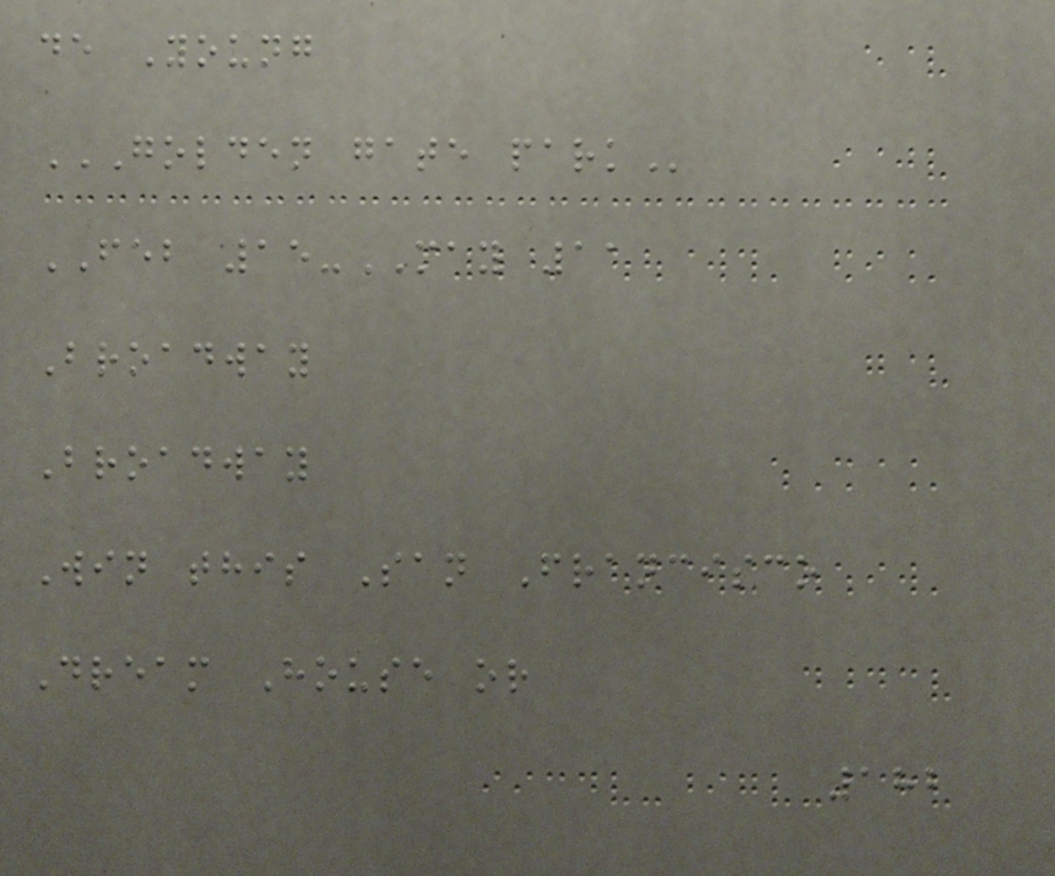de Young
GOLDEN GATE PARK
FEB 15-MAY 11
Broadway
Broadway
Win this San Francisco
Dream House or
182
